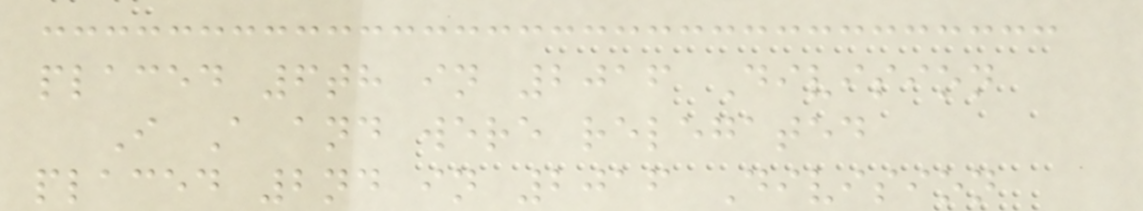placed 6th in 2016 Division
I A and were relegated
placed 2nd in 2016 Division
